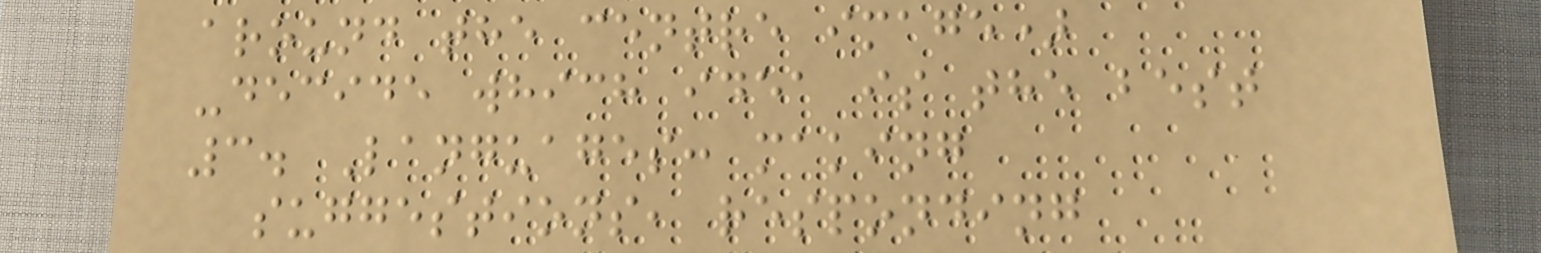around the centre image)
-decide which idea is the best
3. Languages: making
suggestions, responding
